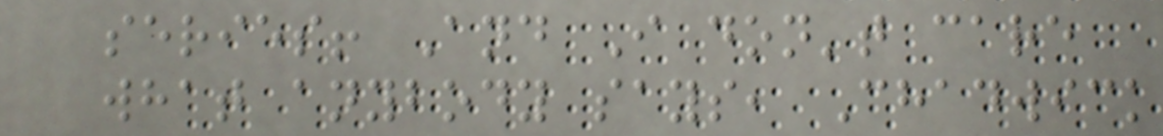series! And I don't care
what anybody says, Chadwick
